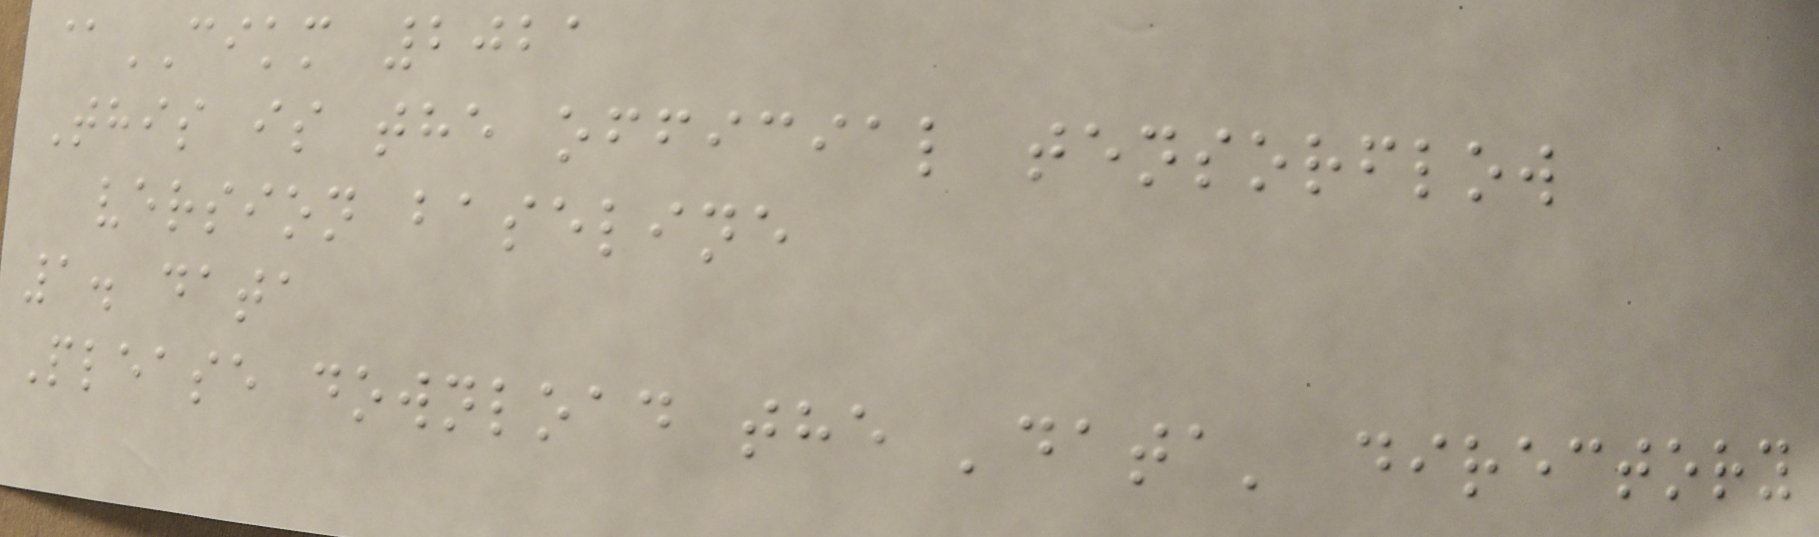@CIKM 2021
This is the official tensorflow
version baseline
1. data
Please download the 'data' directory
